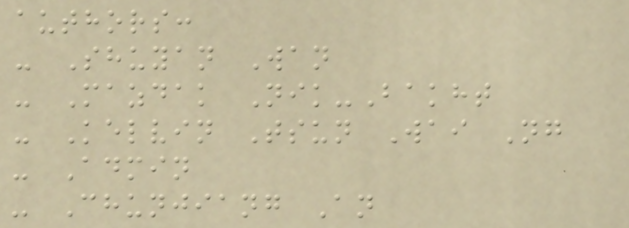authors:
- Shuyan Wan
- Mazdak Nik-Bakht
- Kelvin Tsun Wai Ng
- Admin
- Chunjiang An
